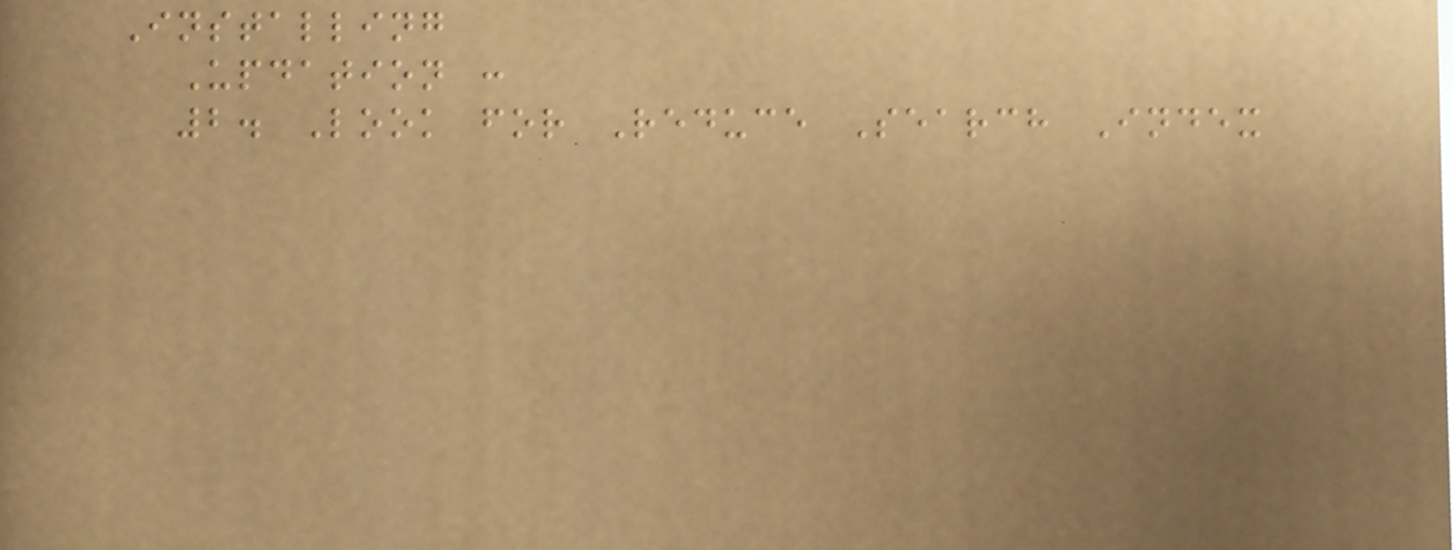Installing
Updation :
2. Look for Reduce Search Index
